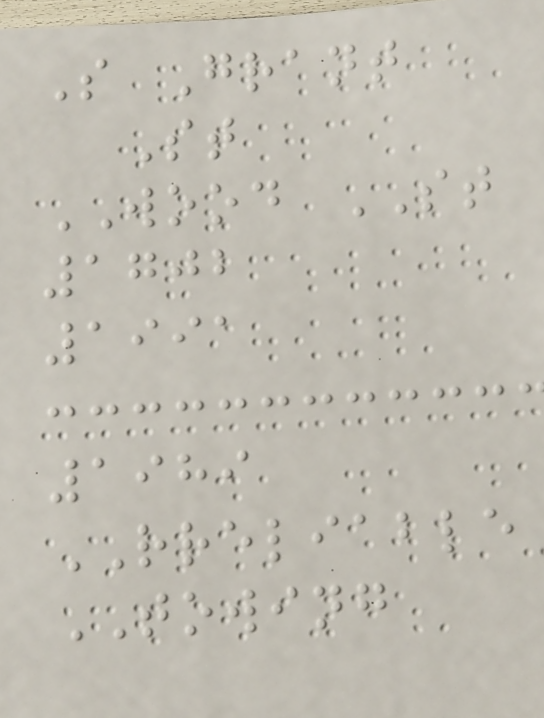S Grant
St
WOOD ST
1702
1991
1989
RRELIABLE
TOWING
